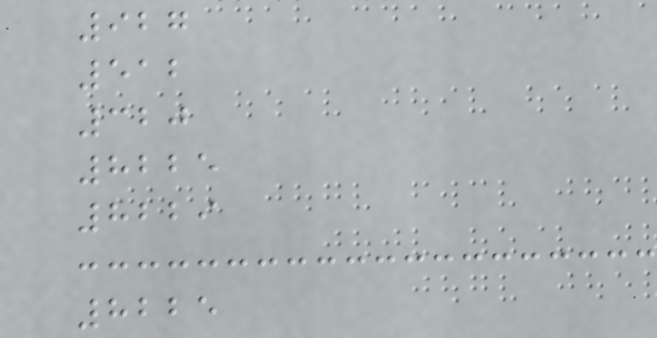927
512
320
8225
8229
8225
